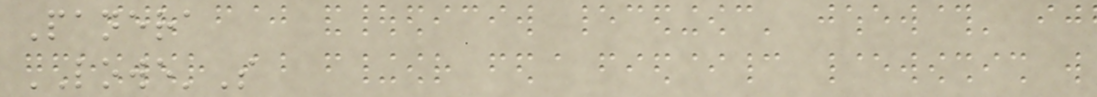Panera
LOWE'S
